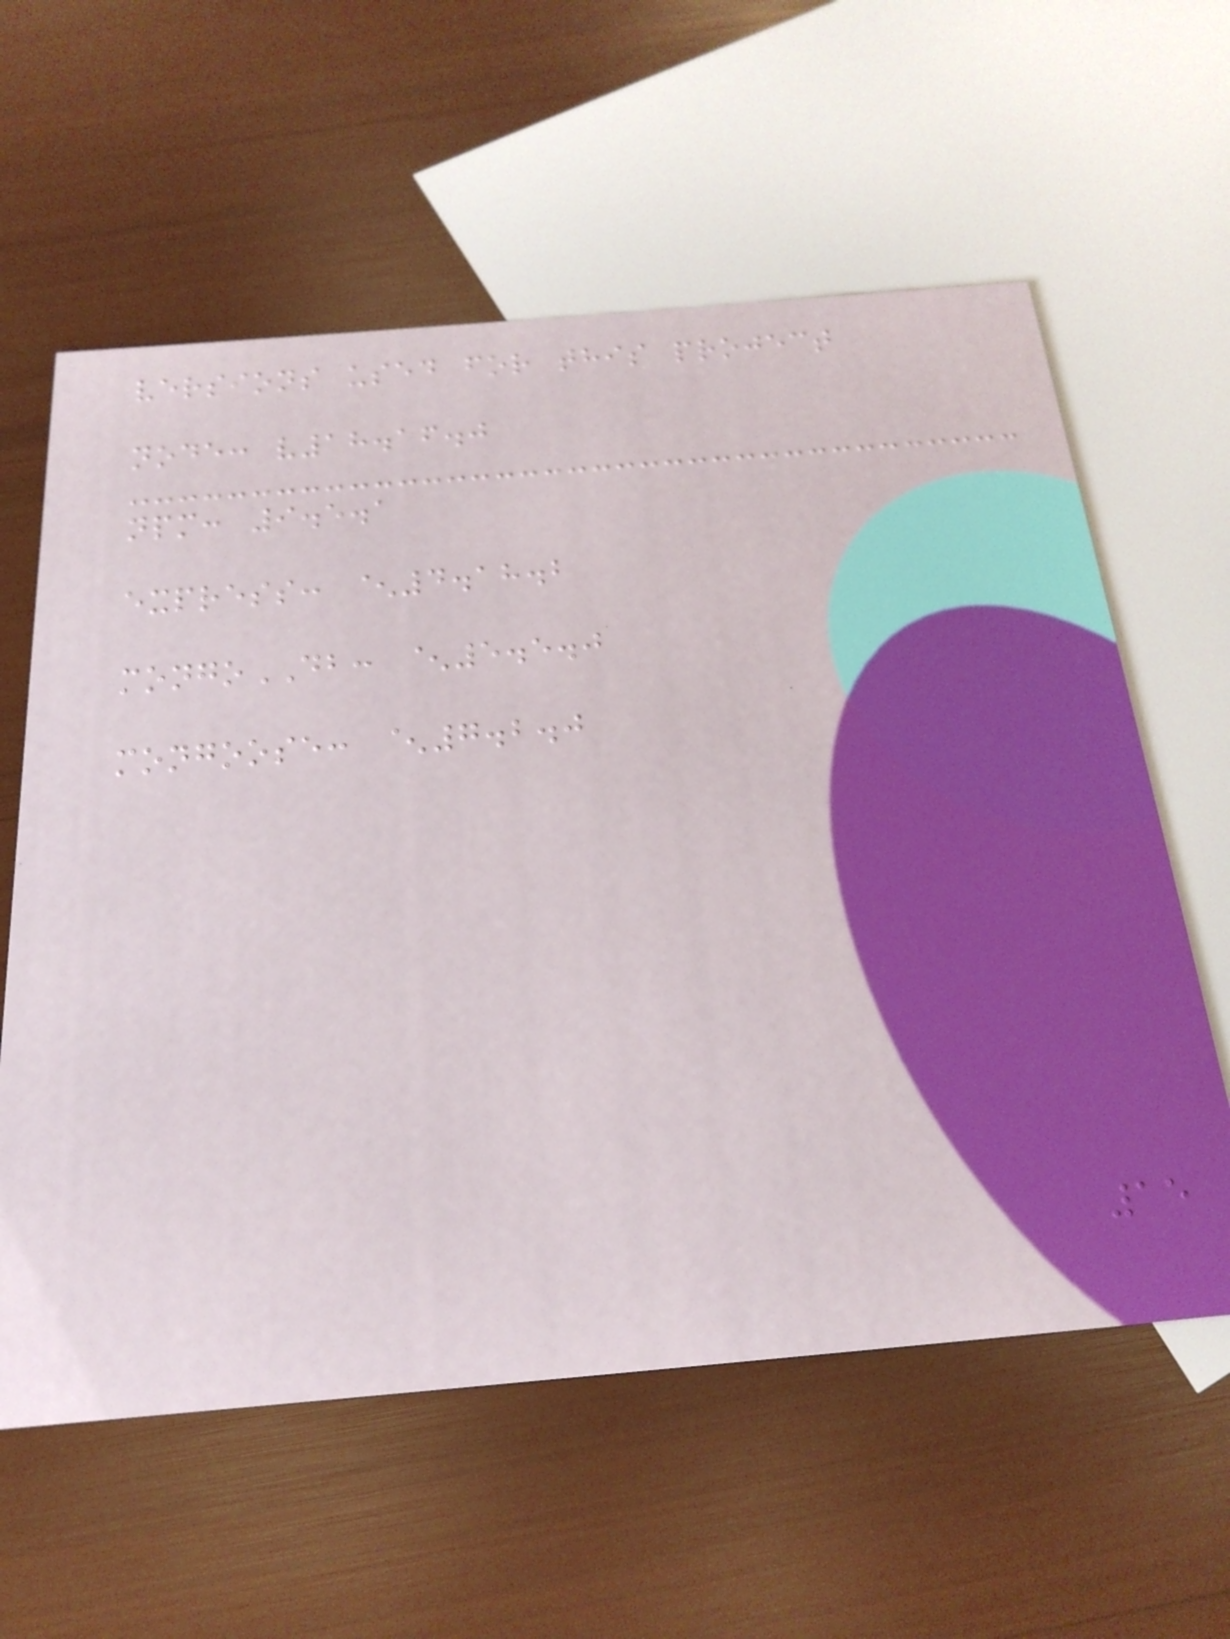versions used for this project
node: v18.16.0
npm: 9.5.1
express: ^4.18.2
mongoDB: ^5.5.0
mongoose: ^7.2.0
15
